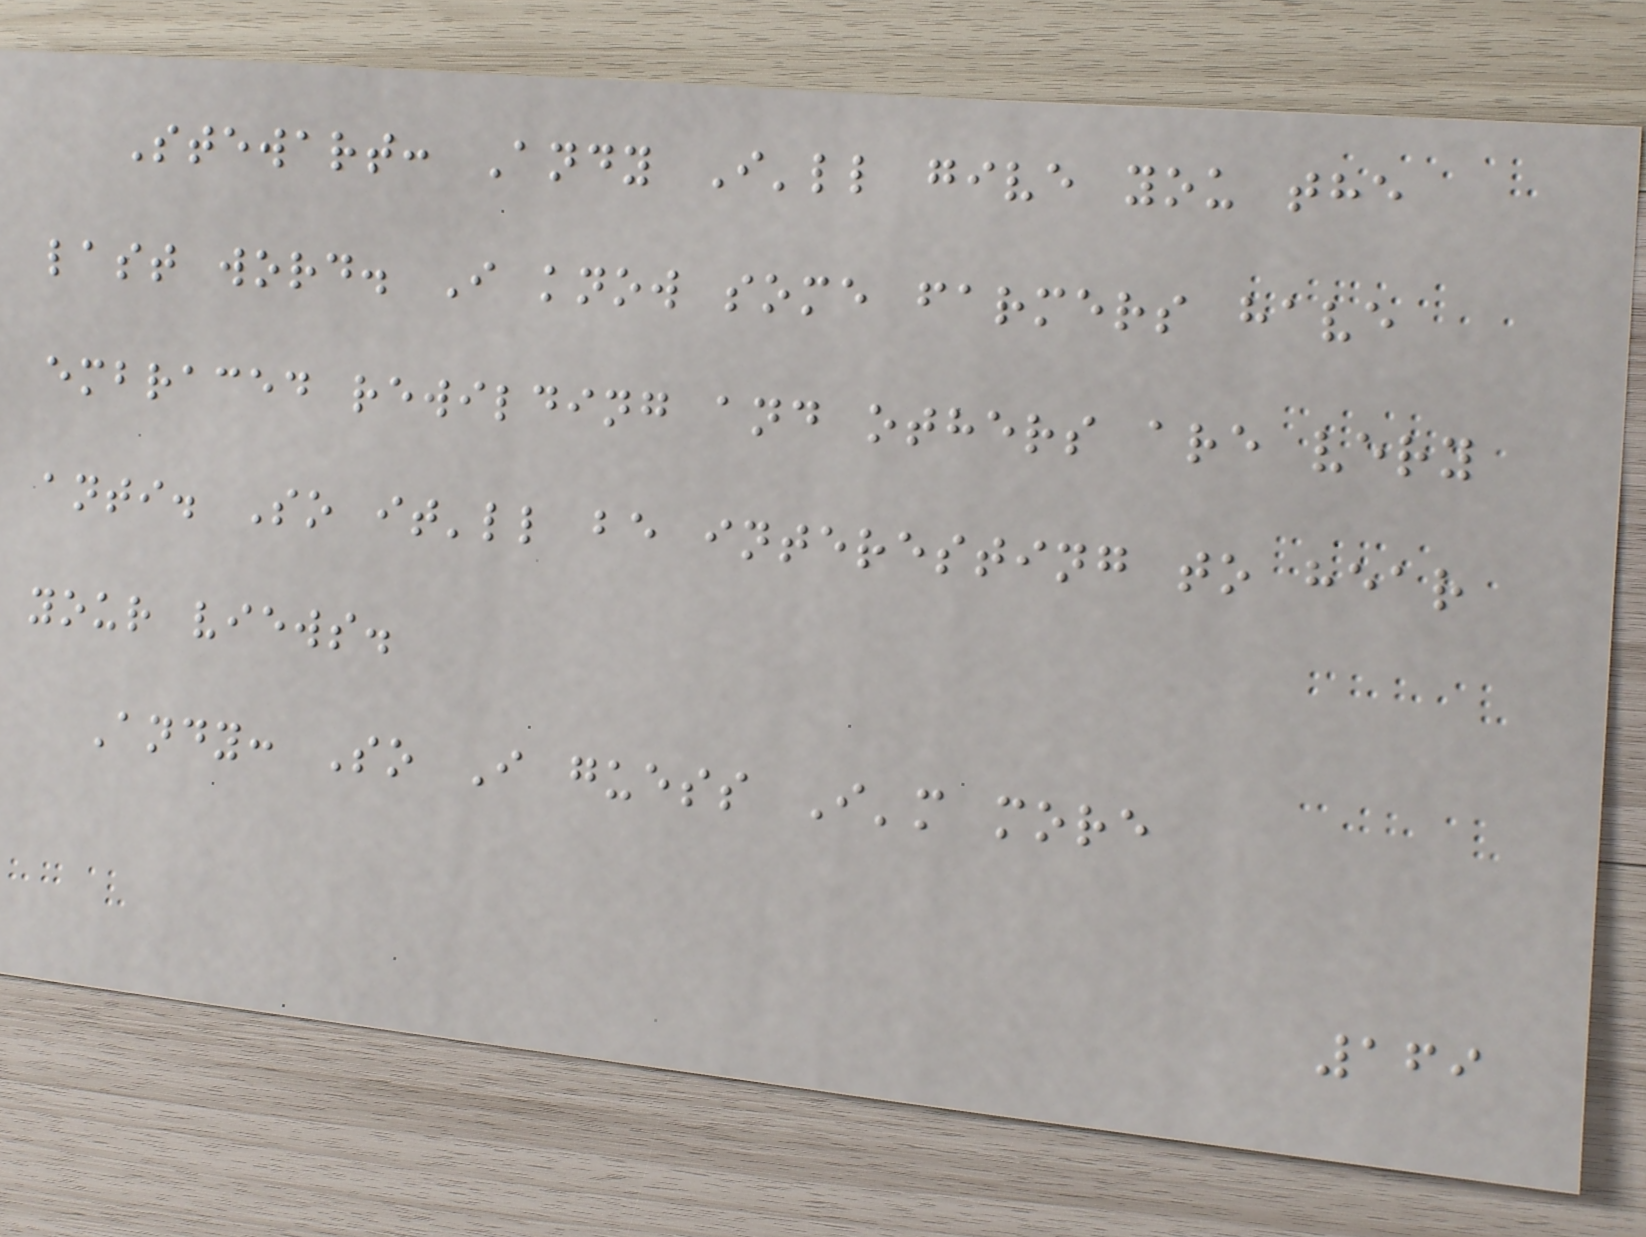Stewart: Andy I'll give you the
last word. I know some farmers have
embraced rewilding and others are very
anti. So it'll be interesting to hear
your views.
Andy: So I guess I'm more
169
